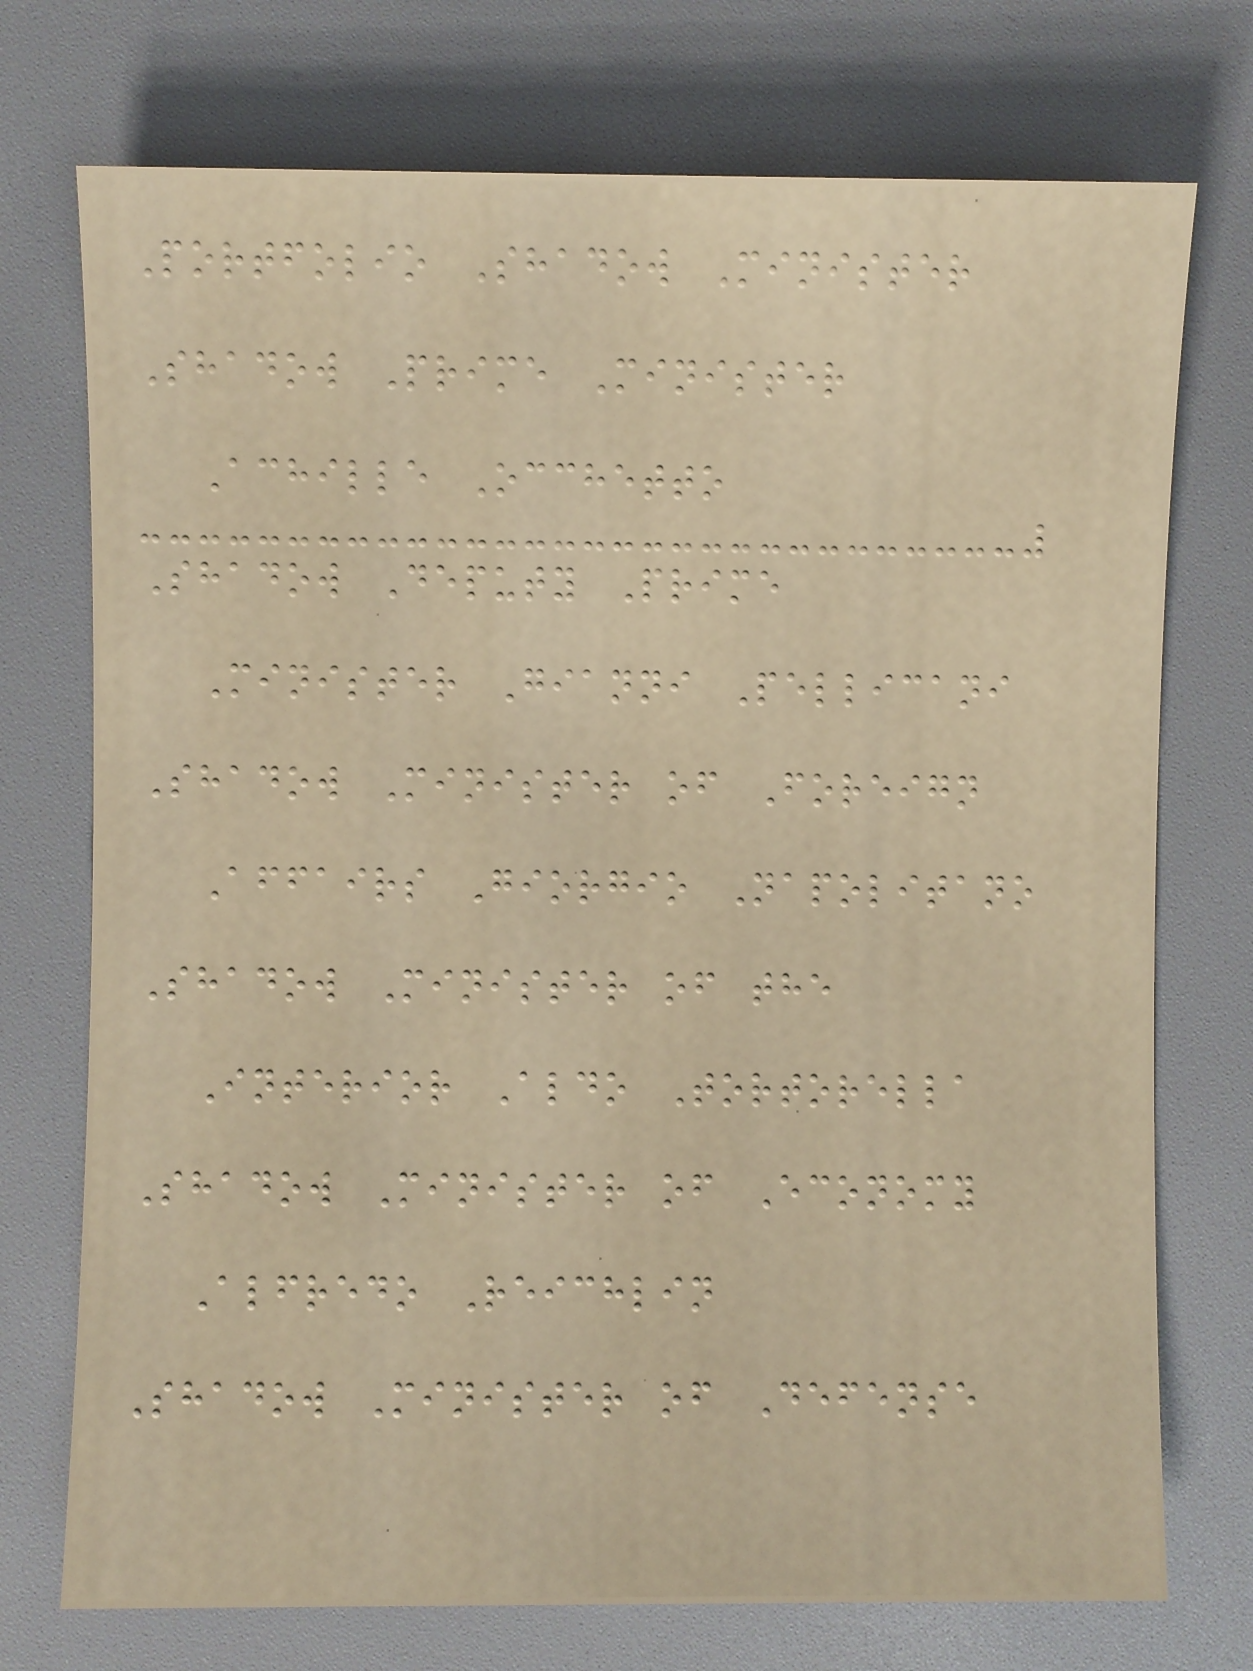Portfolio Shadow Minister
Shadow Prime Minister
Achille Occhetto
Shadow Deputy Prime
Minister Gianni Pellicani
Shadow Minister of Foreign
Affairs Giorgio Napolitano
Shadow Minister of the
Interior Aldo Tortorella
Shadow Minister of Economy
Alfredo Reichlin
Shadow Minister of Defense
